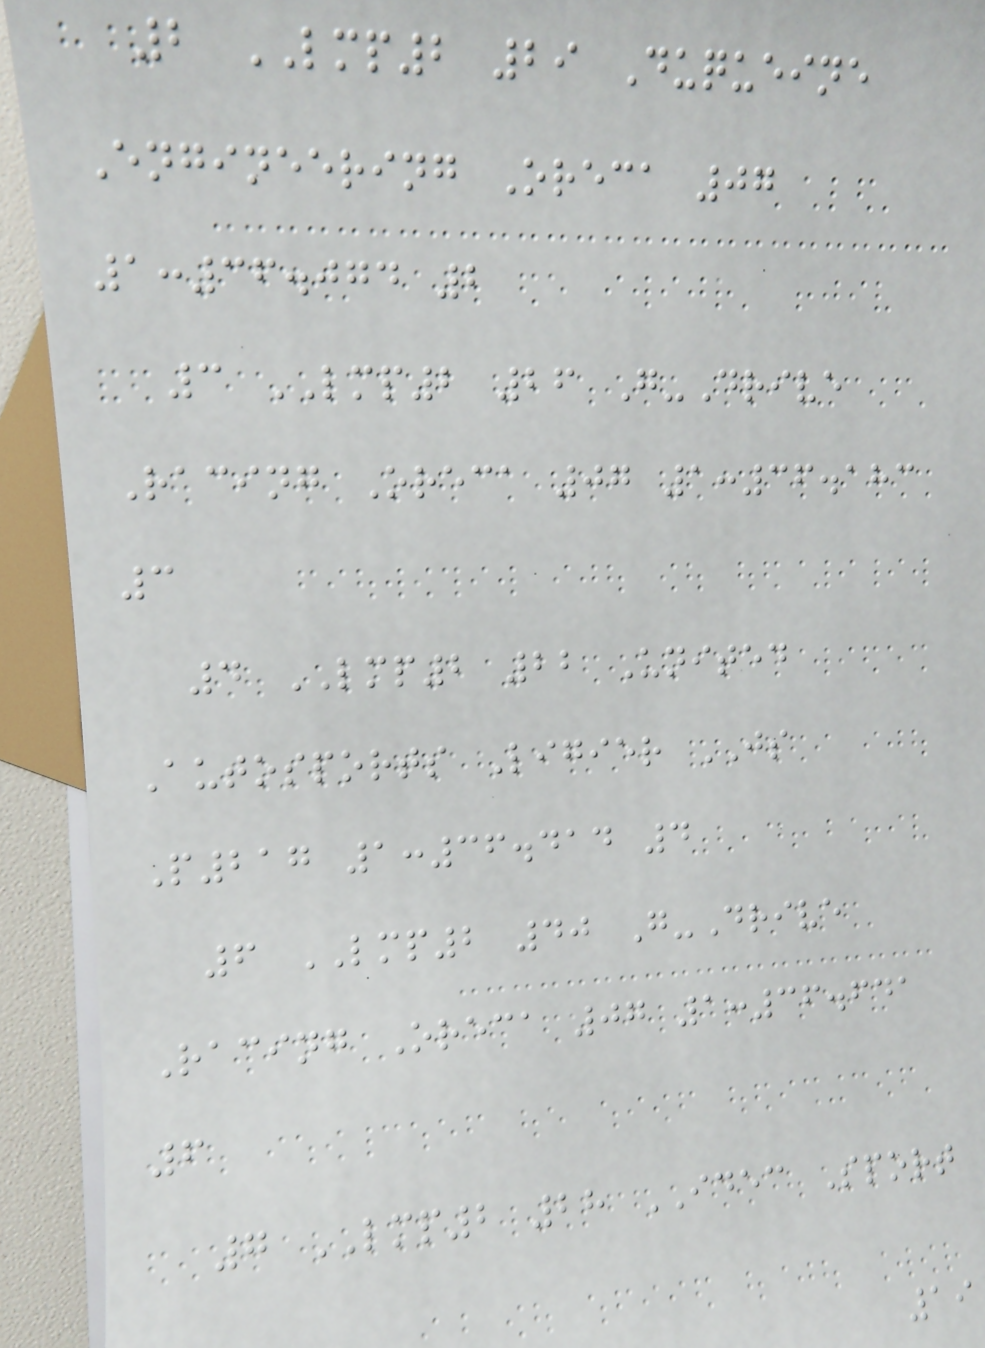2 LMP2 29 Duqueine
Engineering Oreca 07
1:36.074 2
3 LMP2 26 G-Drive
Racing Oreca 07 1:36.183
3
4 LMP2 22 United
Autosports Ligier JS
P217 1:36.414 4
6 LMP2 40 G-Drive
Racing Oreca 07 1:36.641
6
7 LMP2 28 IDEC Sport
19
